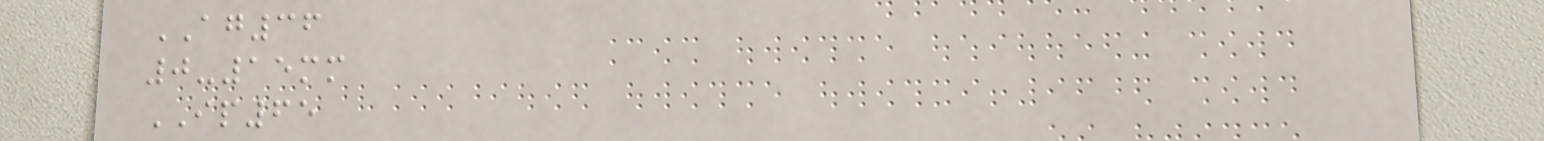AG36
0-15mm
IP65
